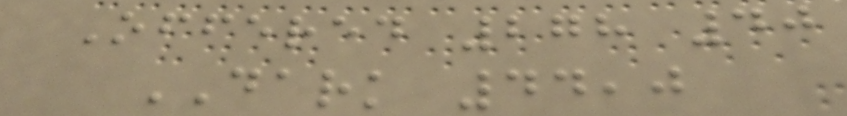Offered 278 40
DARK 44,0
